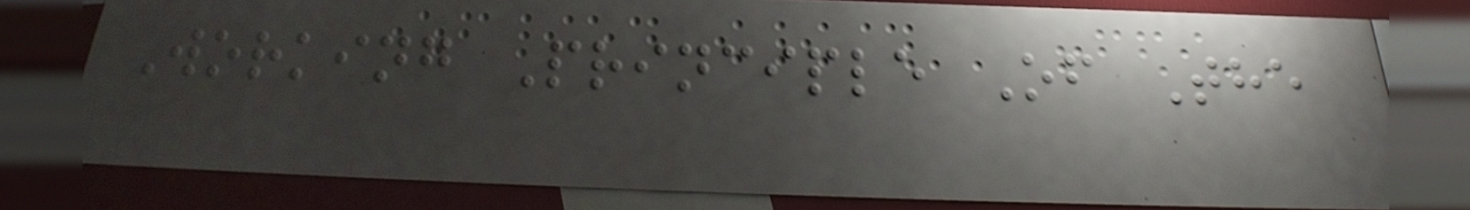Working Principle Of The
